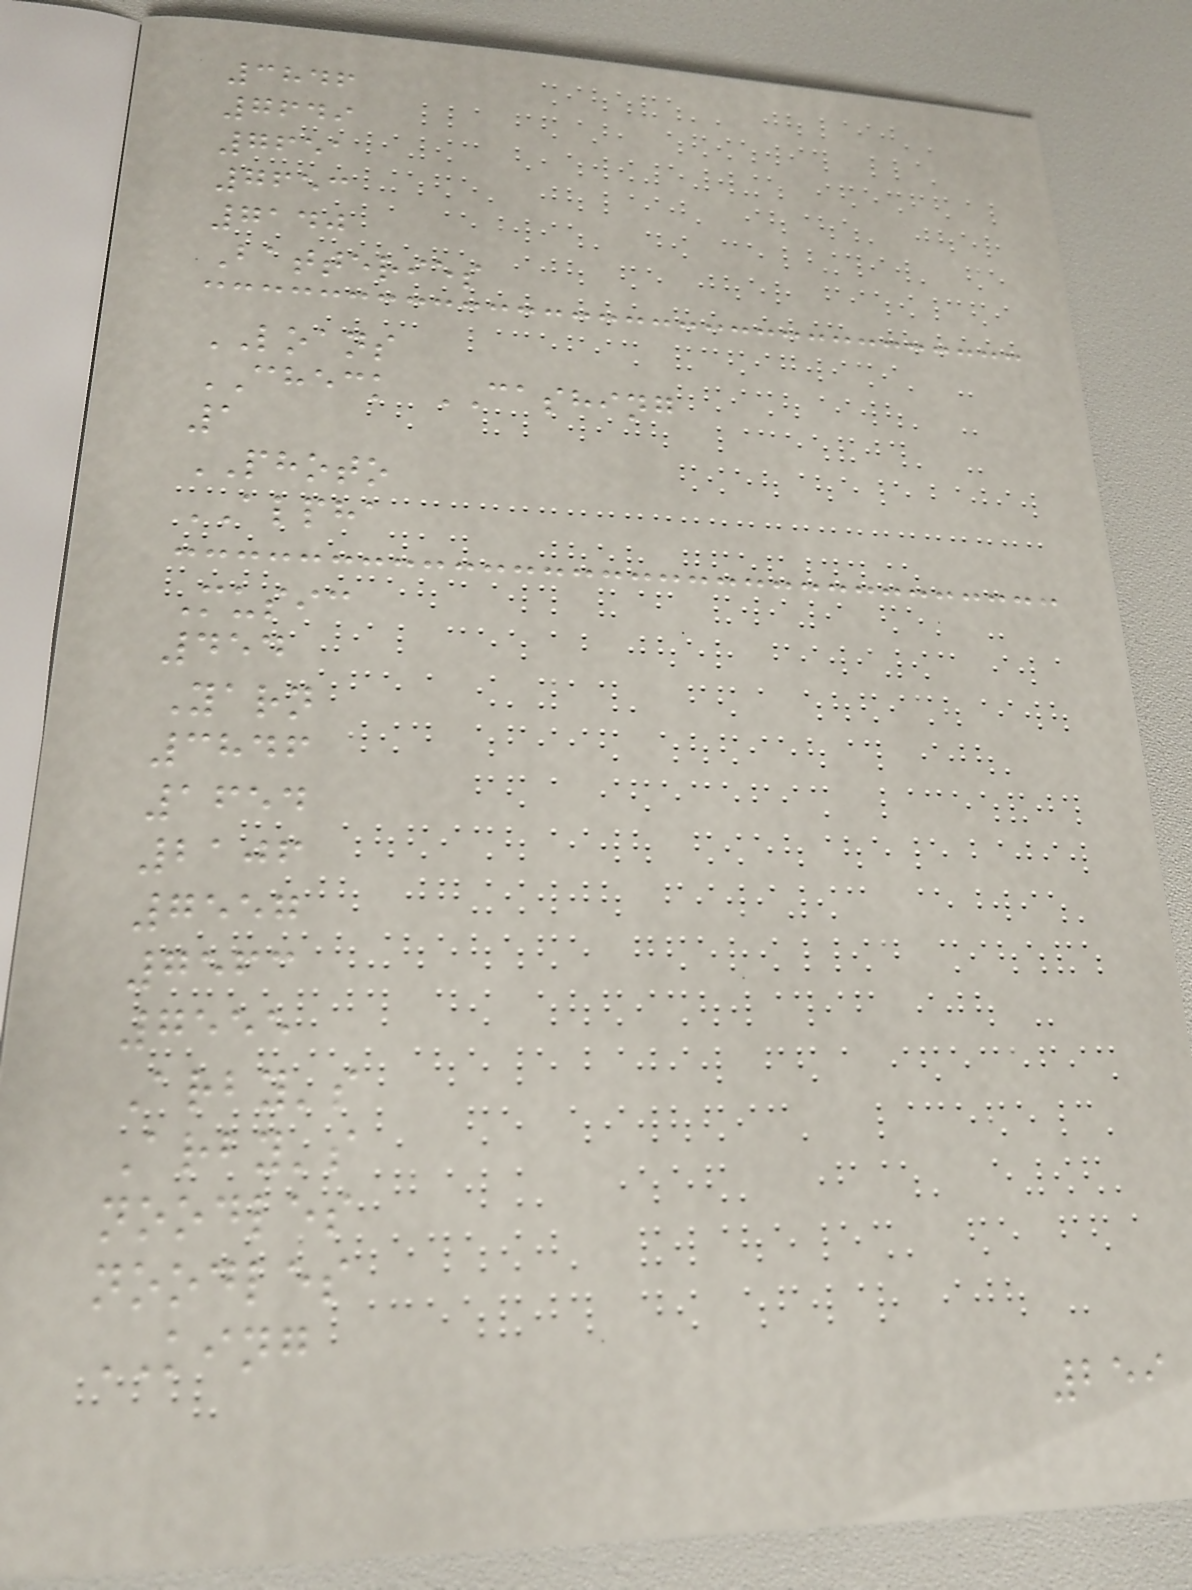3846
7649
7651
7653
7140
Batteries
LOANS
CHECK CASHING
1
PHOTO
ALPHA
Music
454
Yarn
3846
1654
2106
7557
7563
7555
Arby's
Arby's
noodles
noodles
KING
259
